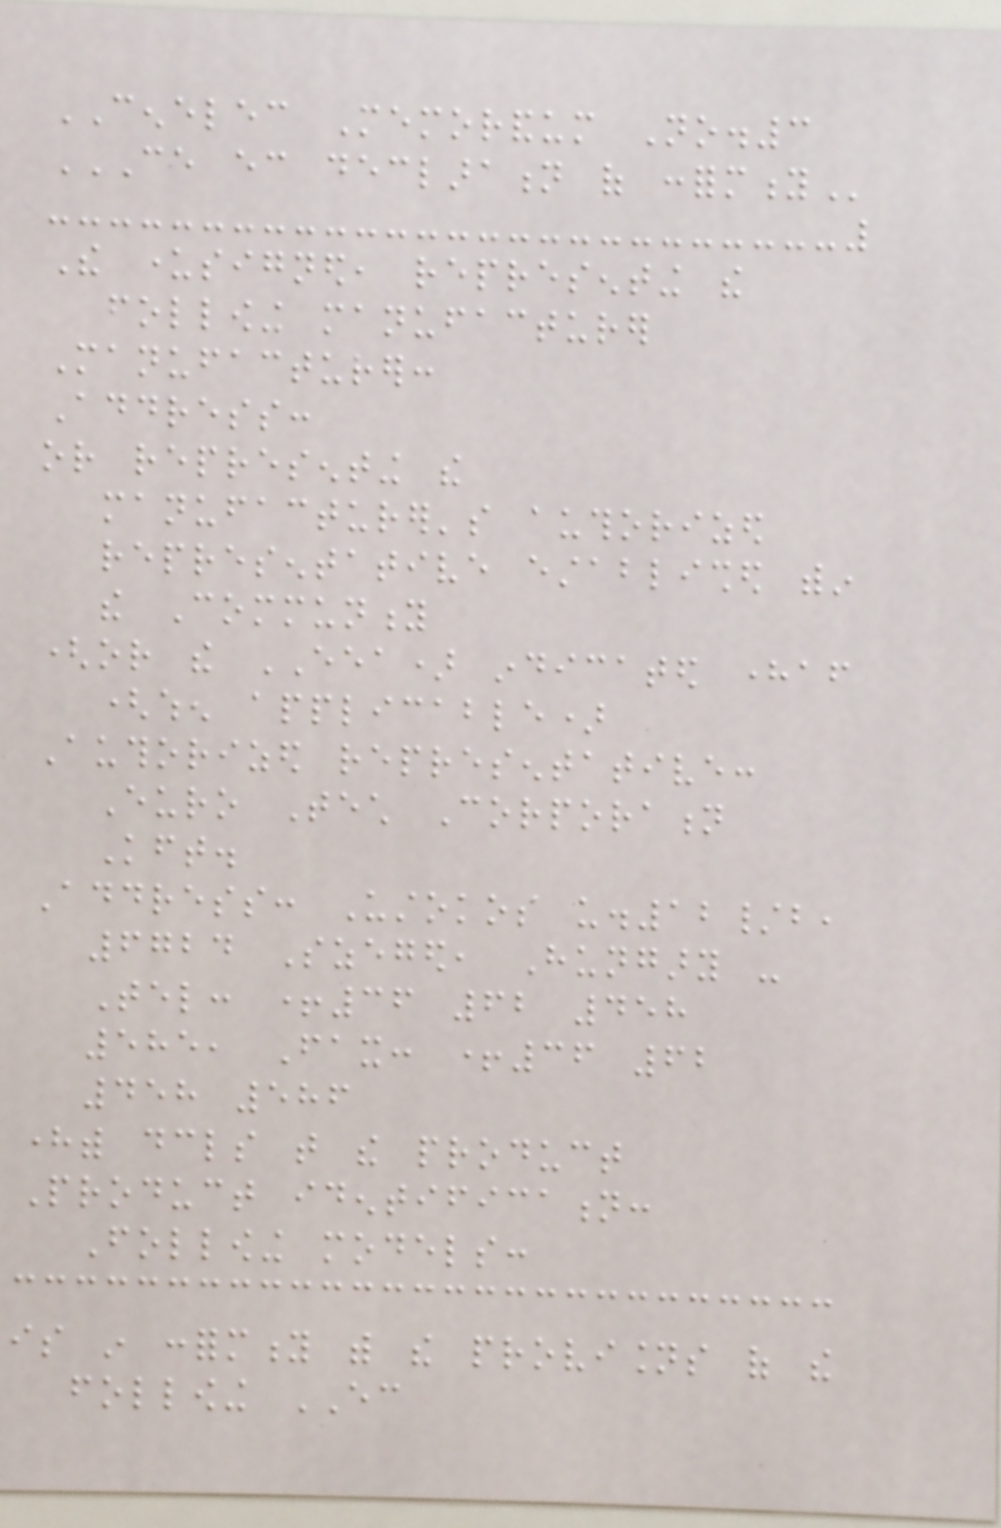CENELEC Memorandum No.3
CE EC DECLARATION OF CONFORMITY
The undersigned, representing the
following manufacturer
Manufacturer:
Address:
or representing the
manufacturer's authorized
representative established within
the Community
(or the EEA) indicated hereafter
(when applicable)
Authorized representative:
Euro Tech Corporation
Kft.
Address: Ustokos u.12/b,
6724 Szeged, Hungary -
Tel: +36 62 458
585, Fax: +36 62
458 586
herewith declares that the product
Product identification:
Following models:
is in conformity with the provisions of the
following EC
